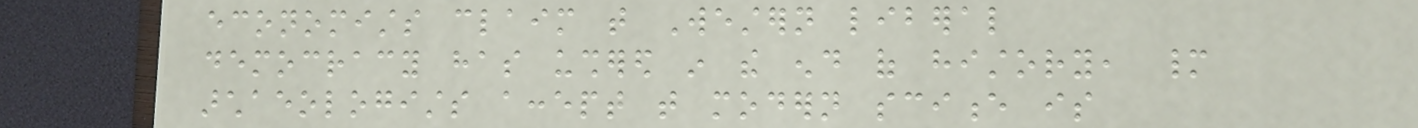economists claim that Western liberal
democracy has ushered in the end of history, many
archaeologists accept that modern science is
